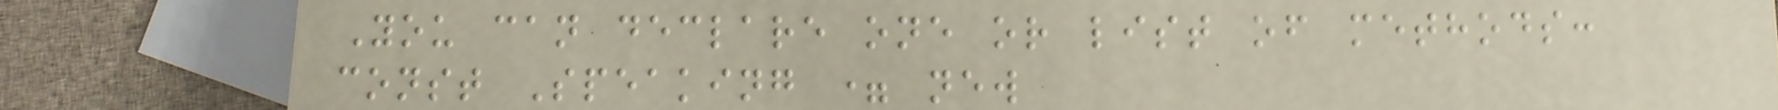You can declare one or list of methods:
const Speaking = new
